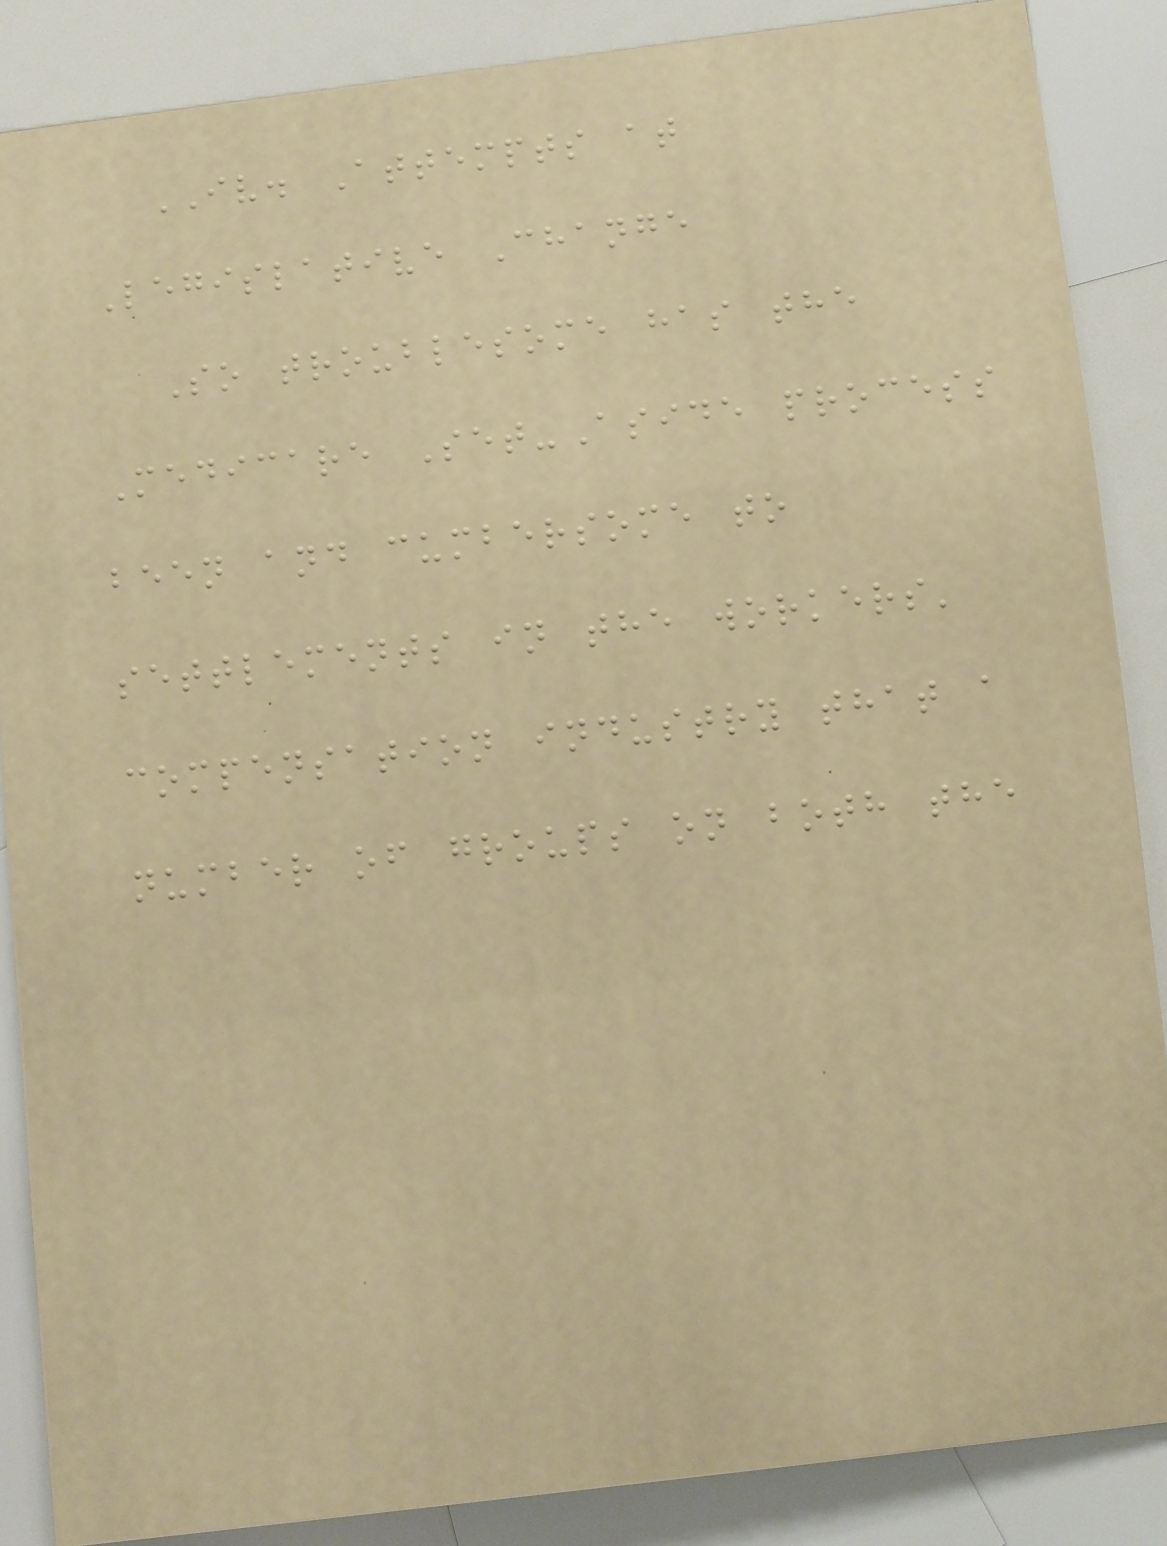IV. Attempts at
Legislative Change
So troublesome has the
Medicare Set-Aside process
been and cumbersome to
settlements in the workers'
compensation industry that a
number of groups on both the
